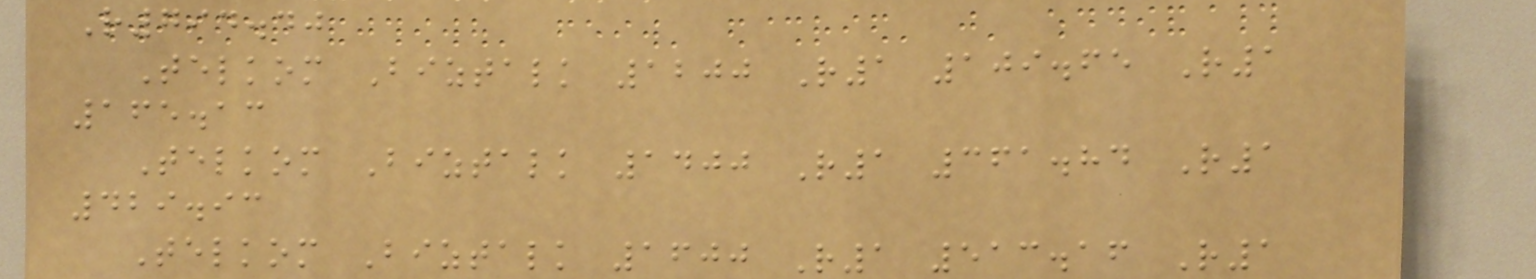R794.40
Telkom Biztalk 1200 R1 109.65 R1
165.13
Telkom Biztalk 1400 R1 361.84 R1
429.93
Telkom Biztalk 1600 R1 513.16 R1
